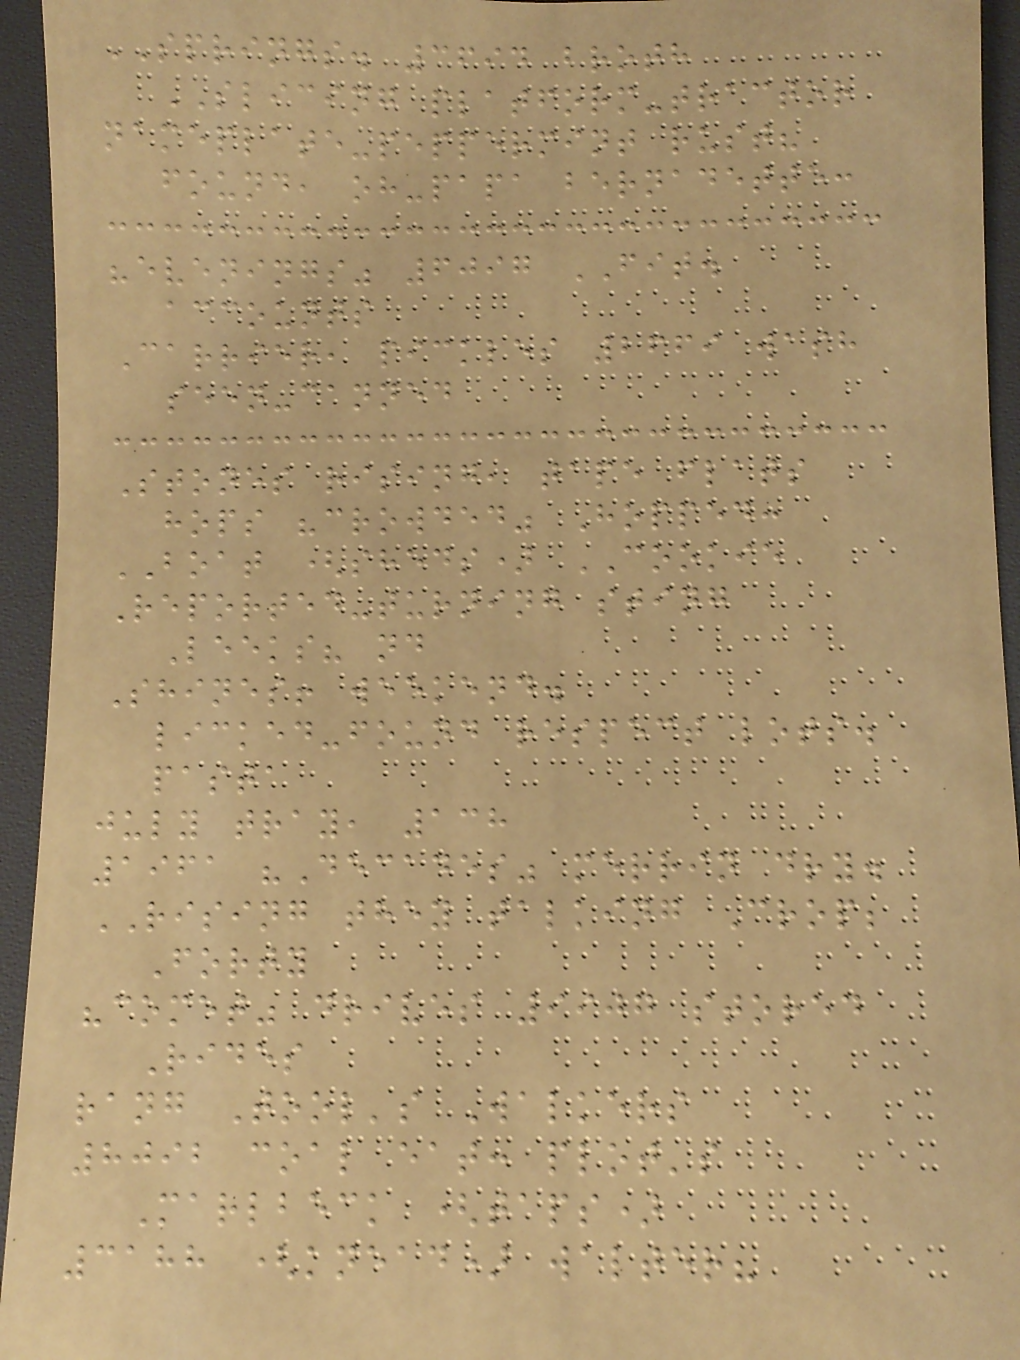SPRINGS. 3694 broth
SLICING platform-tractor
nameplate-peppermint rust?
found, oh-papa bernadette:
"evenings" 6097 FIT.
accounts
Carrier, pickles 2669 wash
seen-canned
Stones rising, tape flats
hops "crowded" Hopped:
BOAT (sheds) COOKIE
Reported-turning sting
Leeks? nd
Shines! weekend.
licked-found respect lots.
pasta
july tray, 138
1961 "Decades" merrin dry.
RISING they talking Crop;
Forty
"comet" drives 9907 stored
Rides
rang Tool's Walkers
8092 coal eat: plot's
Marlbeck (taps)
3188 (knead) walter?
